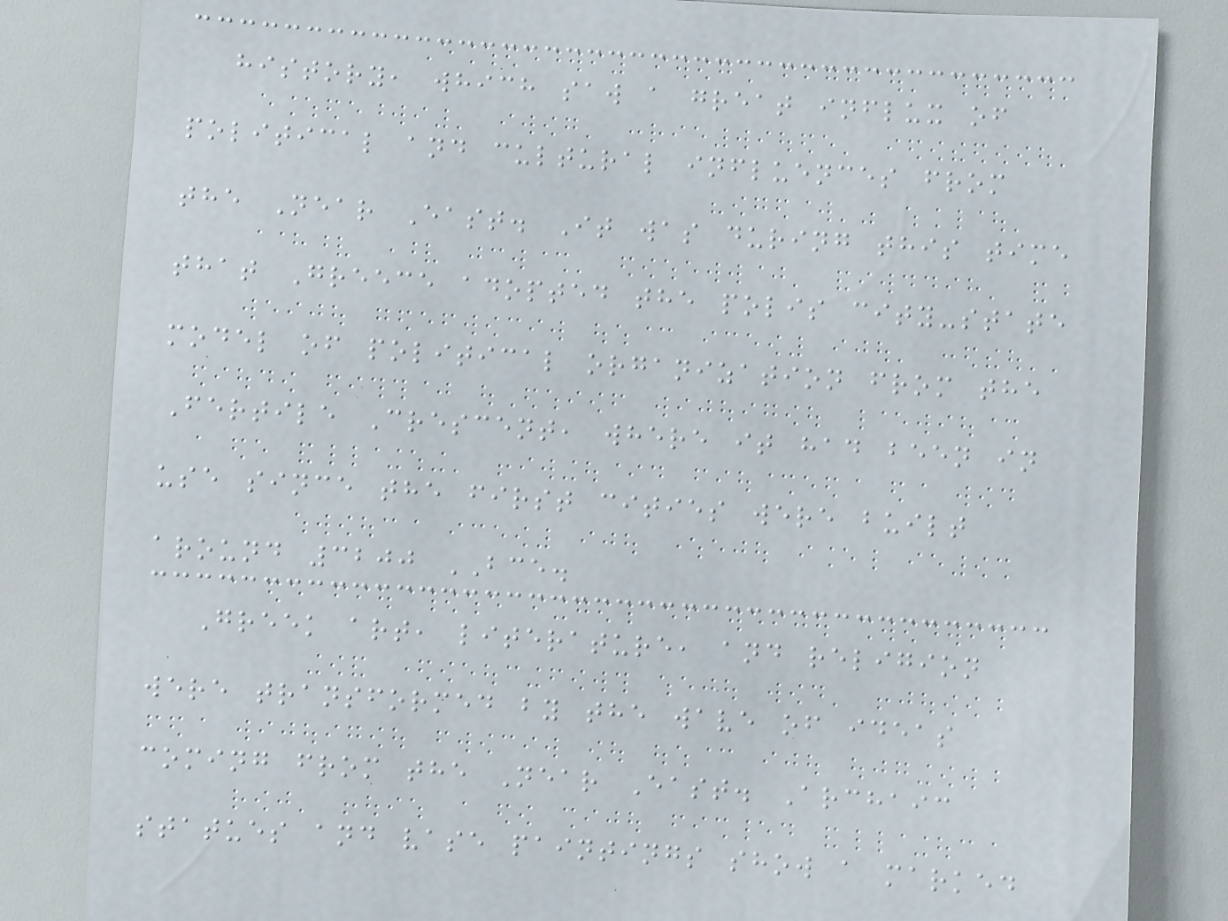history, which saw a great influx of
political and cultural influences from
the Near East. It was during this time
that Greece adopted the polis city-state
model of political organization from the
Fertile Crescent, where it had been in
use since the first cities were built
around 3200 BCE.
Greek art, literature, and religion
were transformed by the wave of ideas
coming from the Near East. Archaic
statues and vase paintings show a marked
